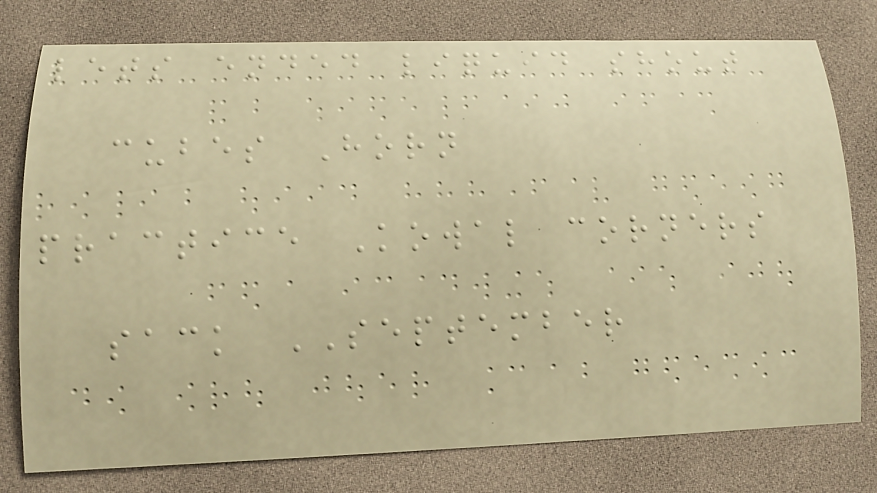lets ended liquid shout
cubes Horn
practice Kowal corners
sack SEPTEMBER
